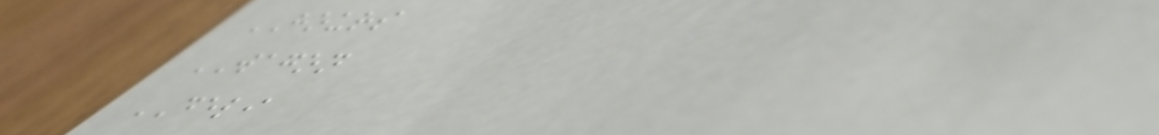HOURS
WAGON
DELI
